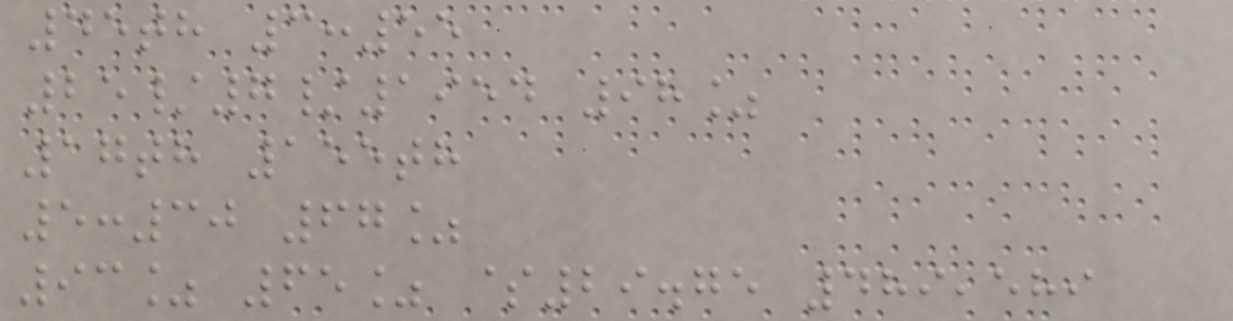45th 3:55
25/7/1954 98%
17th 155th
5:30 67%
93% 65% $29.75 489,589
